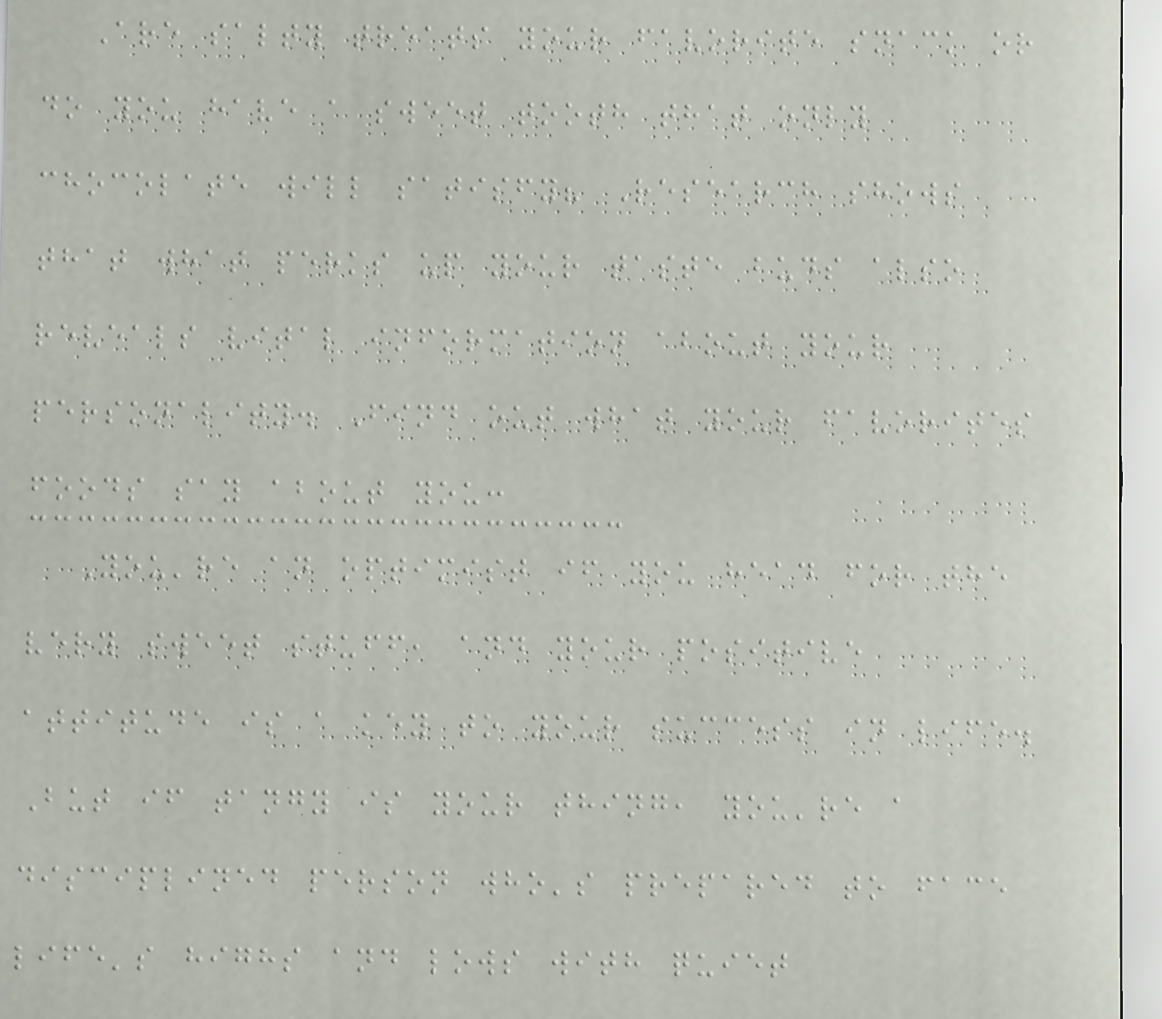Are salty treats your favorite snack or
do you have a sweet tooth that only
chocolate will satisfy? Research shows
that what perks up your taste buds also
reveals vital information about your
personality. Find out what your favorites
foods say about you:
You're an optimist if you head for the
very sweet stuff, and your positive
attitude is a key to your success in life.
But if tangy is your thing, you're a
disciplined person who's prepared to face
life's highs and lows with quiet
